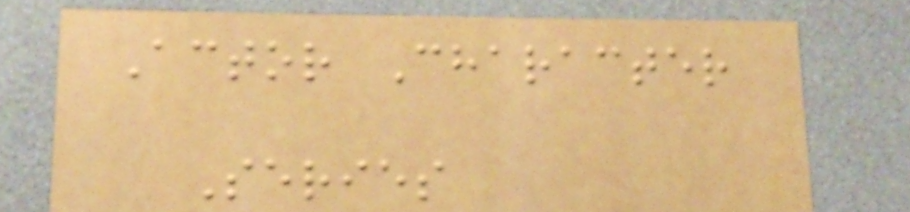Actor Character
Series
